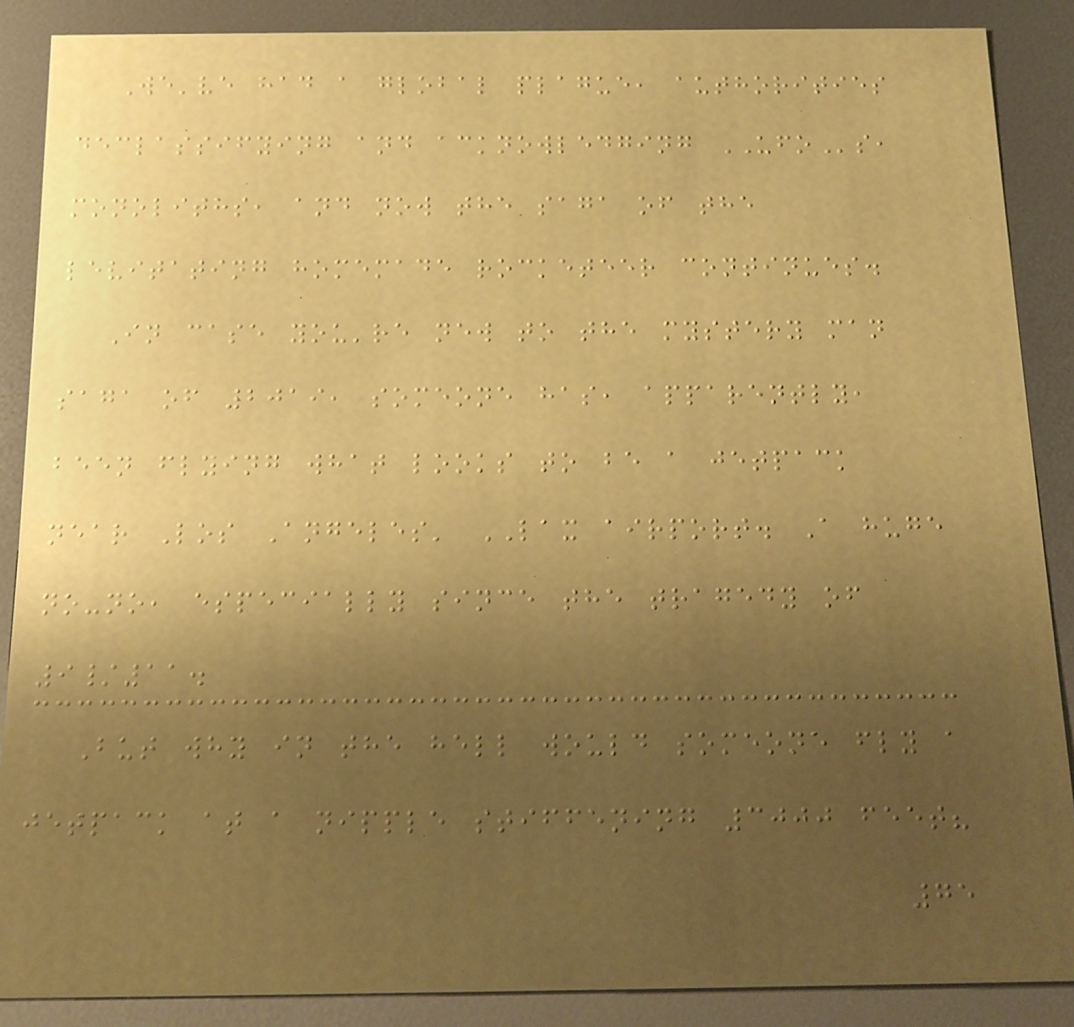We've had a global plague, authorities
declassifying and acknowledging UFOs,
monoliths, and now the saga of the
levitating homemade rocketeer continues.
In case you're new to the mystery man
saga of 2019, someone has, apparently,
been flying what looks to be a jetpack
near Los Angeles' LAX airport. A huge
no-no, especially since the tragedy of
9/11.
But why in the hell would someone fly a
jetpack at a nipple stiffening 3000 feet?
75
